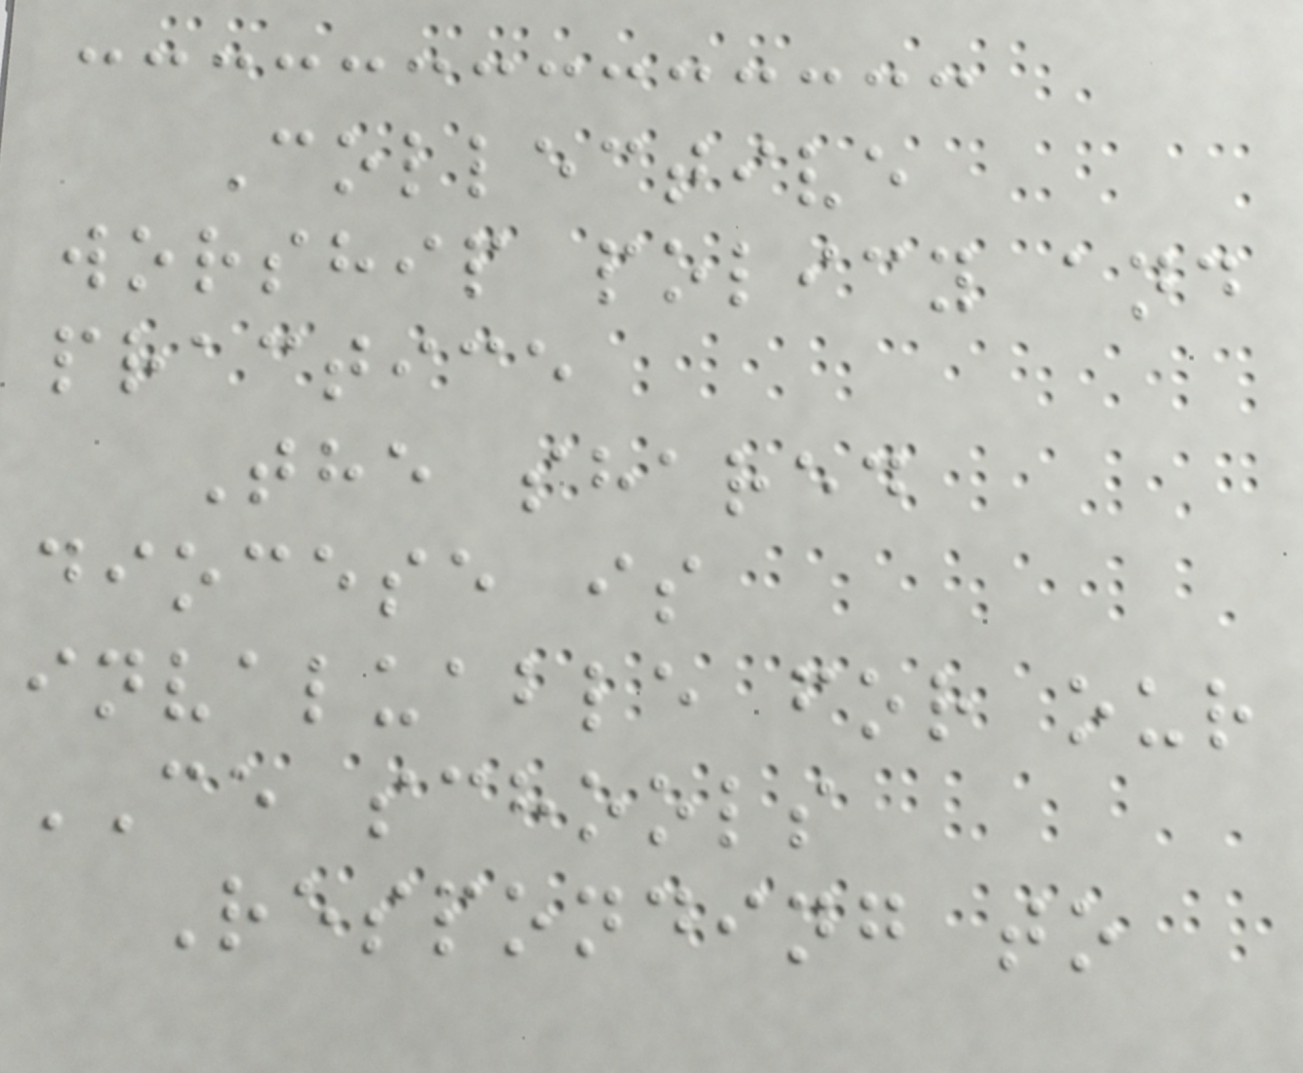Collective
worship policy and
practice
The shared
diocese is
invaluable for our
CE schools
Responding to
